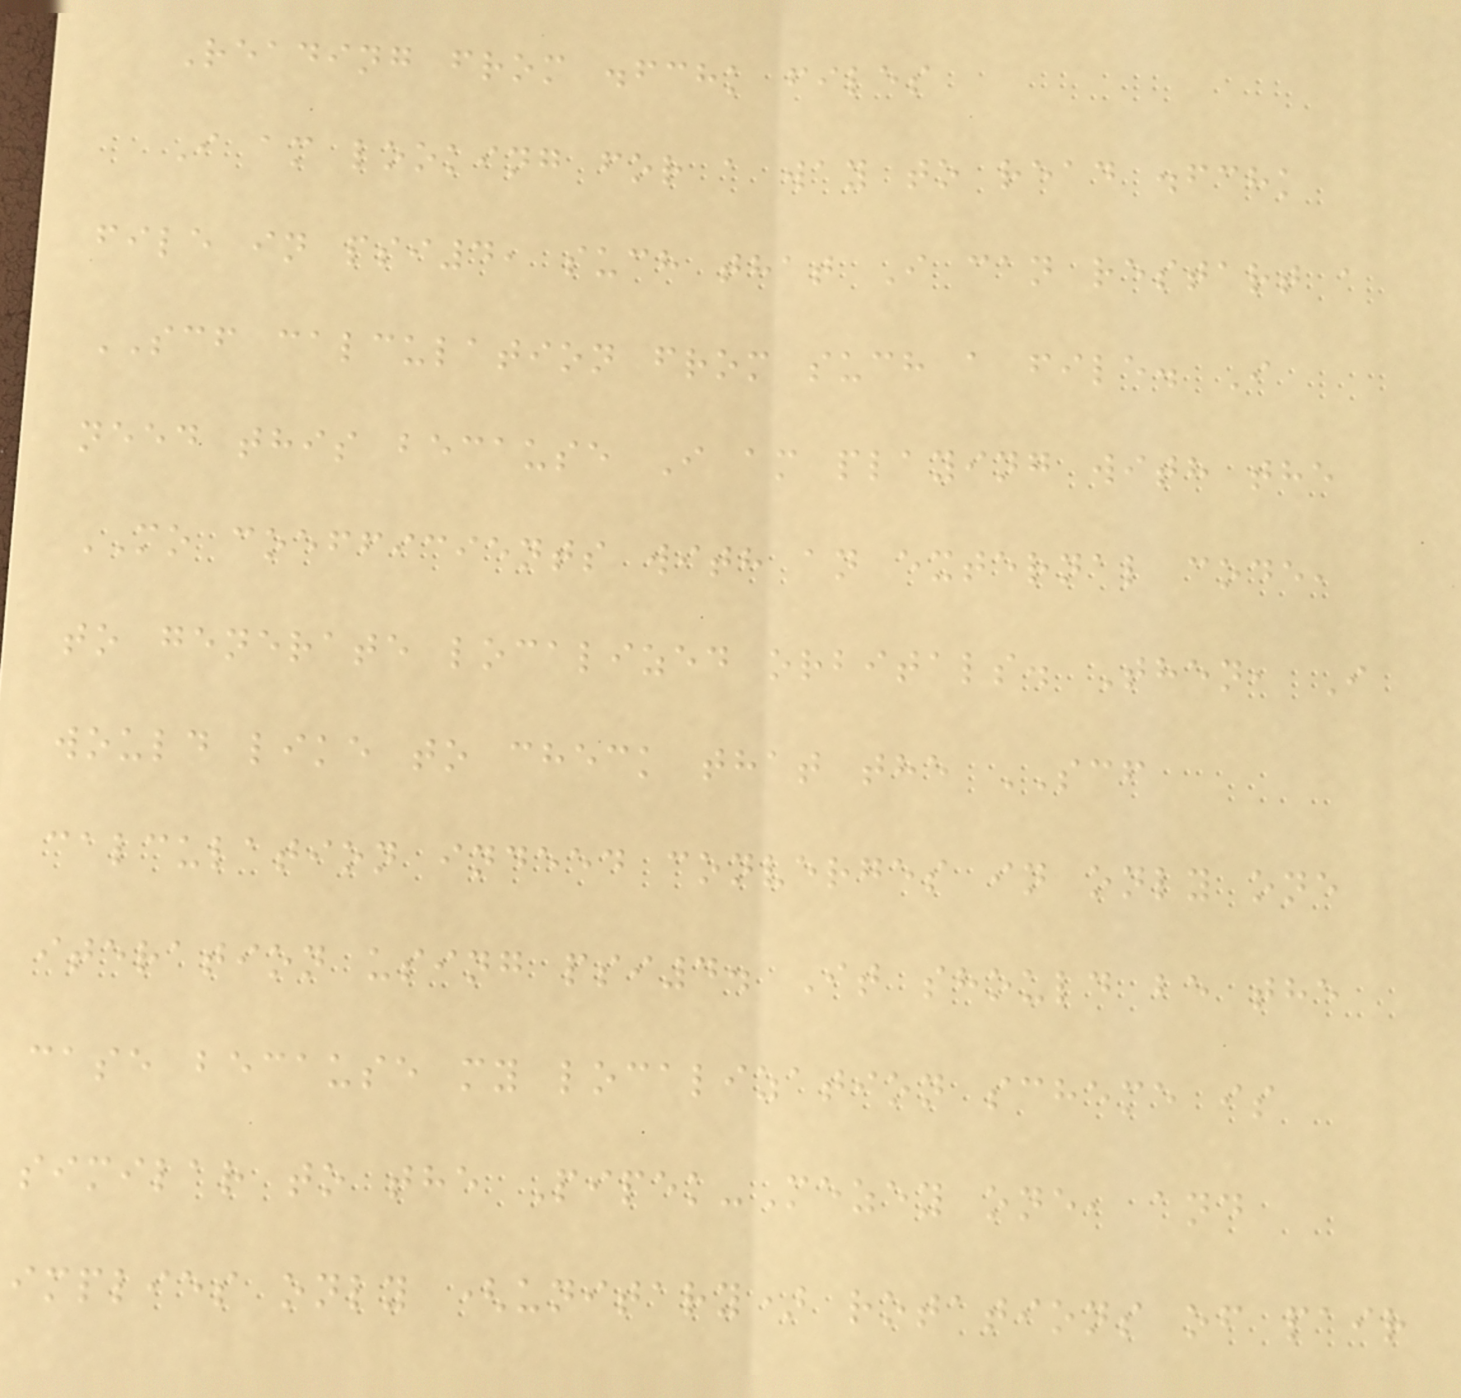Reading from .fchk files
I am looking for a way to read .fchk
file in psi4, such that I can restart a
SCF calculation from such a file. I
need this because I am playing with the
MO coefficients with an external code,
to generate localized orbitals. Then, I
would like to check that the SCF
calculation indeed converges in only one
iteration using psi4. It should be the
case because my localization scheme is
similar to the Pipek-Mezey one, and
implies only (unitary) rotations of pair
